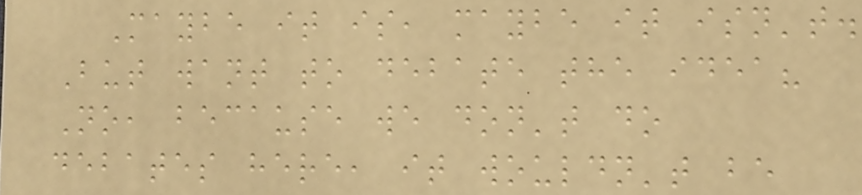Maybe it is, maybe it isn't.
But want to debate the idea?
No, because we don't do
debates here, it wouldn't be
